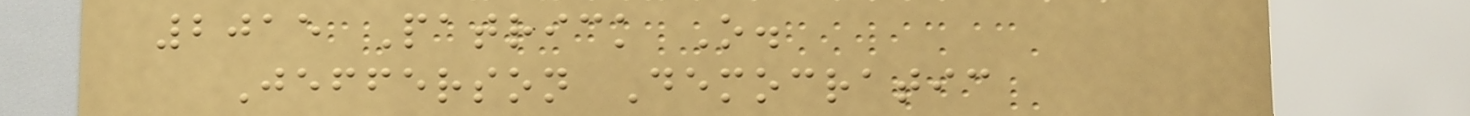2015 Patrick O.
Jefferson Democratic
